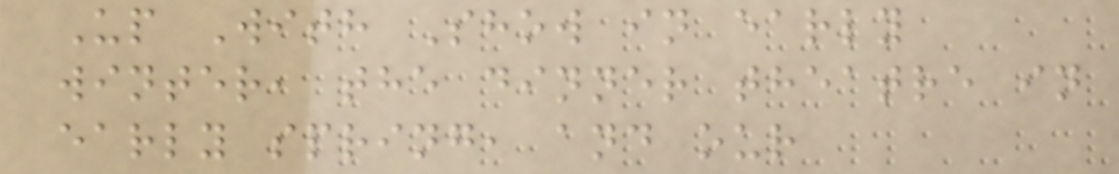Up With Show in early
winter, the dinner theatre in
early spring, and our
